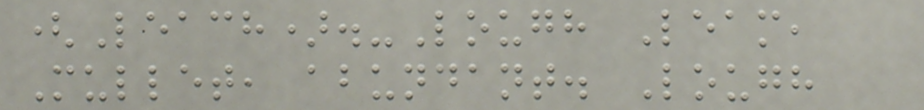(Leach).-Lough Leam,
Mullet, abundant. Lough
